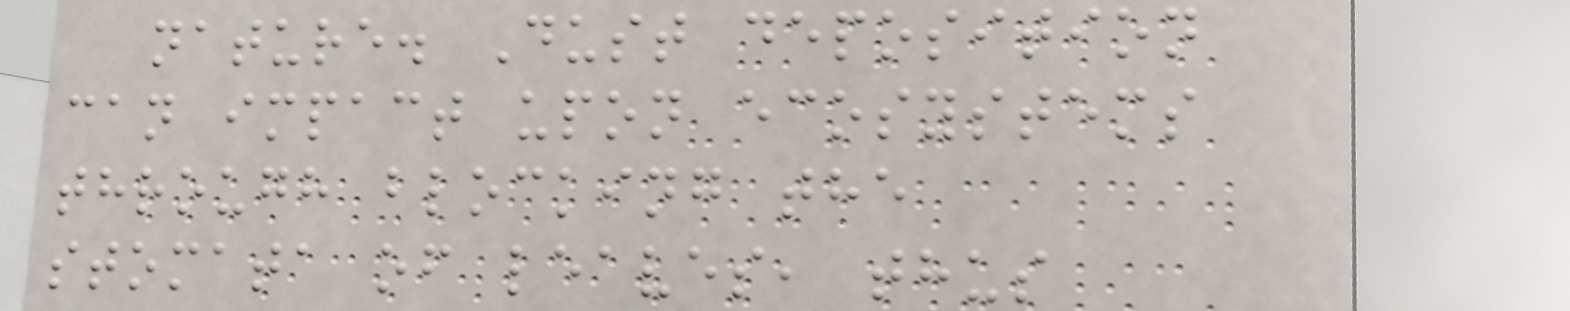nature. Dust deposition
can impact upon ecosystems
through blocking the
stomata of leaves, thus
